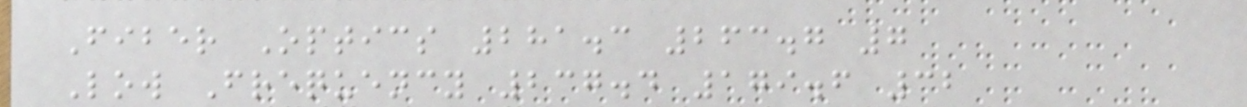Fiber Optics 281.3 263.7 7
Low Frequency 237.4 179.6 32
